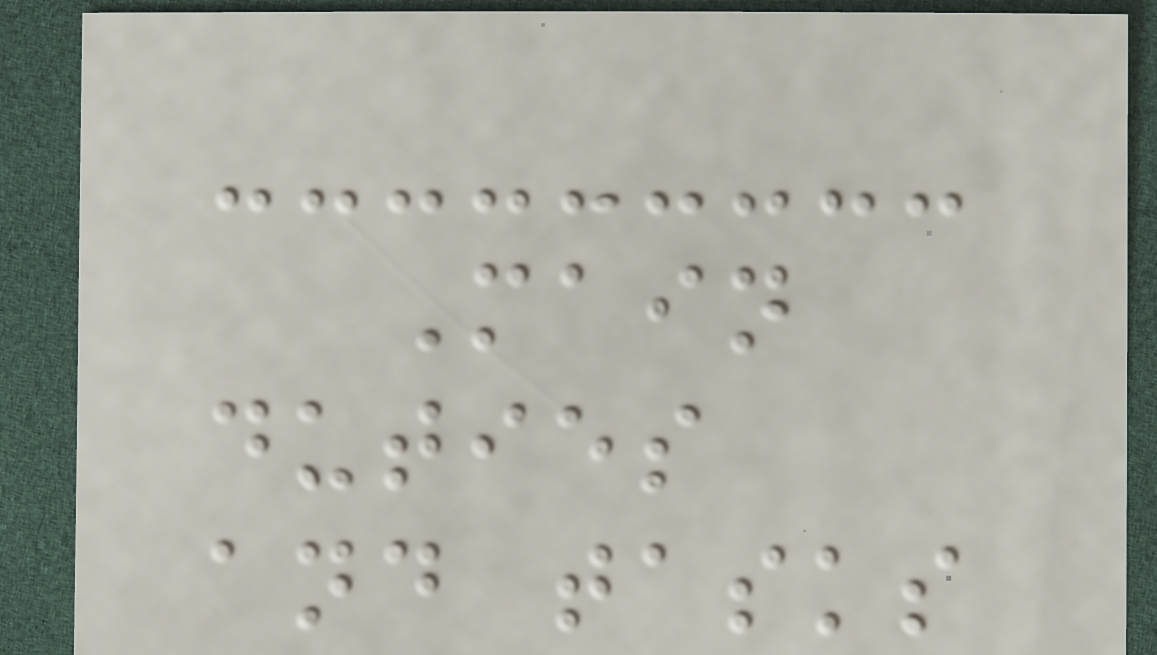Main
duties
and tasks
